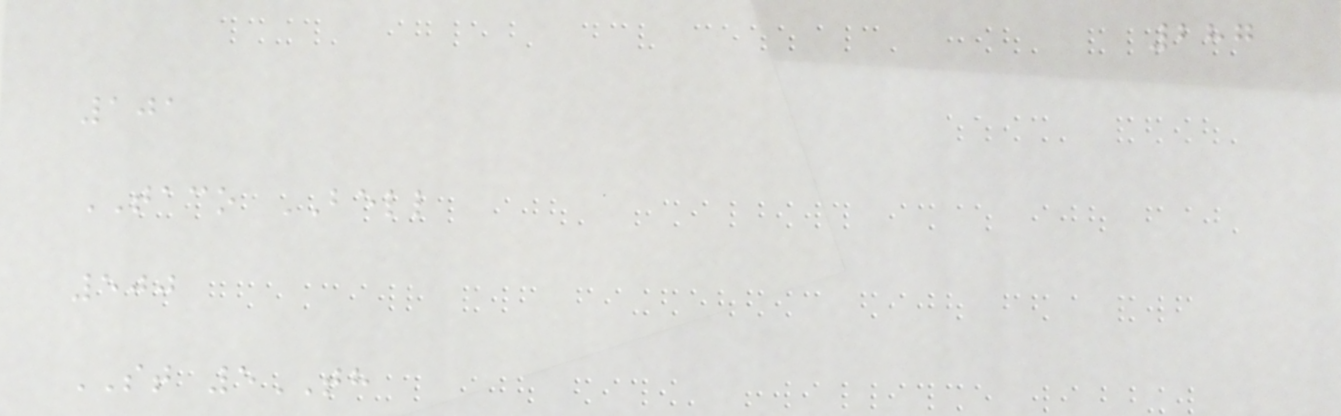287
101
TACO BELL
500
ST 5TH
